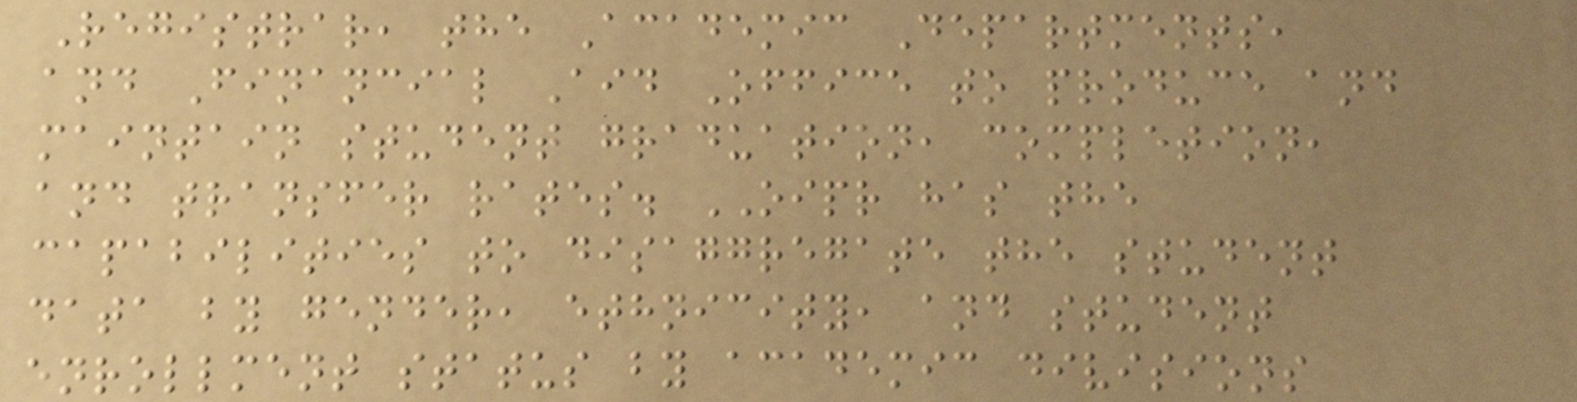Registrar, the Academic Departments,
and Financial Aid Office to produce and
maintain student graduation, completion,
and transfer rates. OIPR has the
capabilities to disaggregate the student
data by gender, ethnicity, and student
enrollment status by academic divisions
